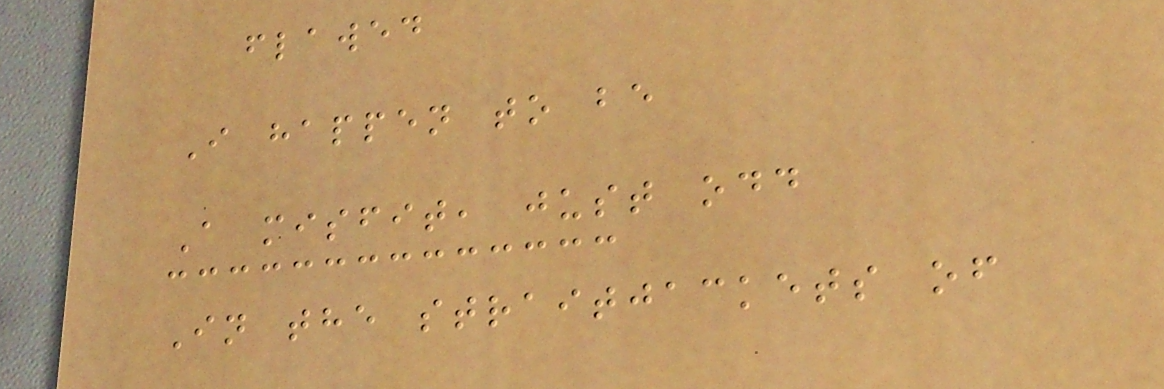flawed
I happen to be
A misfit, just odd
In the straitjackets of
